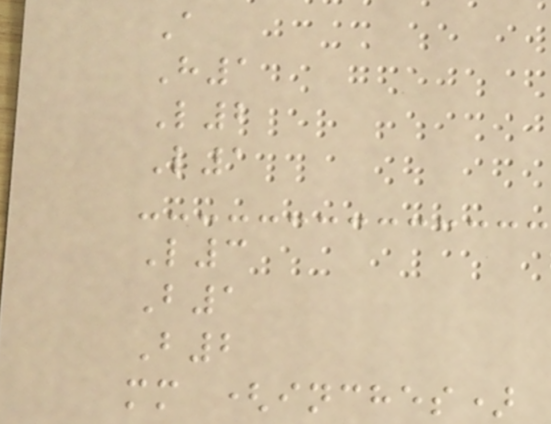A
H1
L2
L1
L3
B1
B2
mm (inches)
